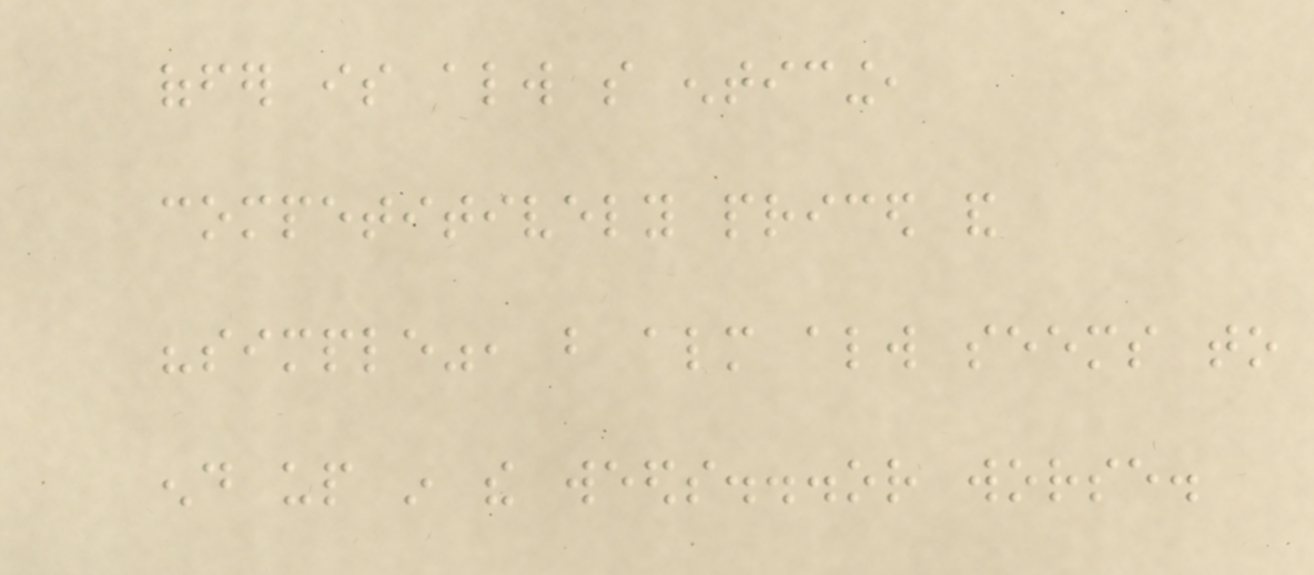offer is always so enticing,
competitively priced and
"simple", but almost always seems to
end up in the weeds...or worse.
